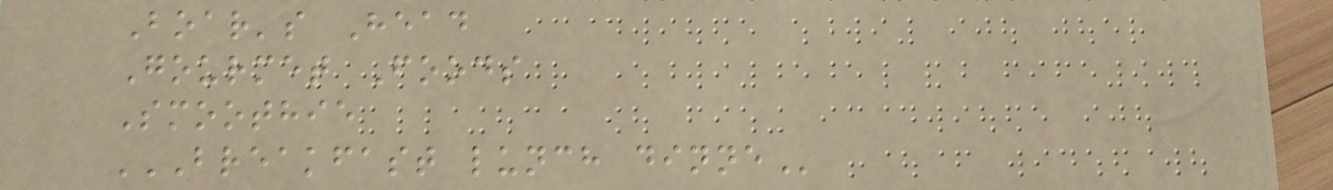Boar's Head
Gourmet Foods
Smoothie
BREAKFAST LUNCH DINNE
